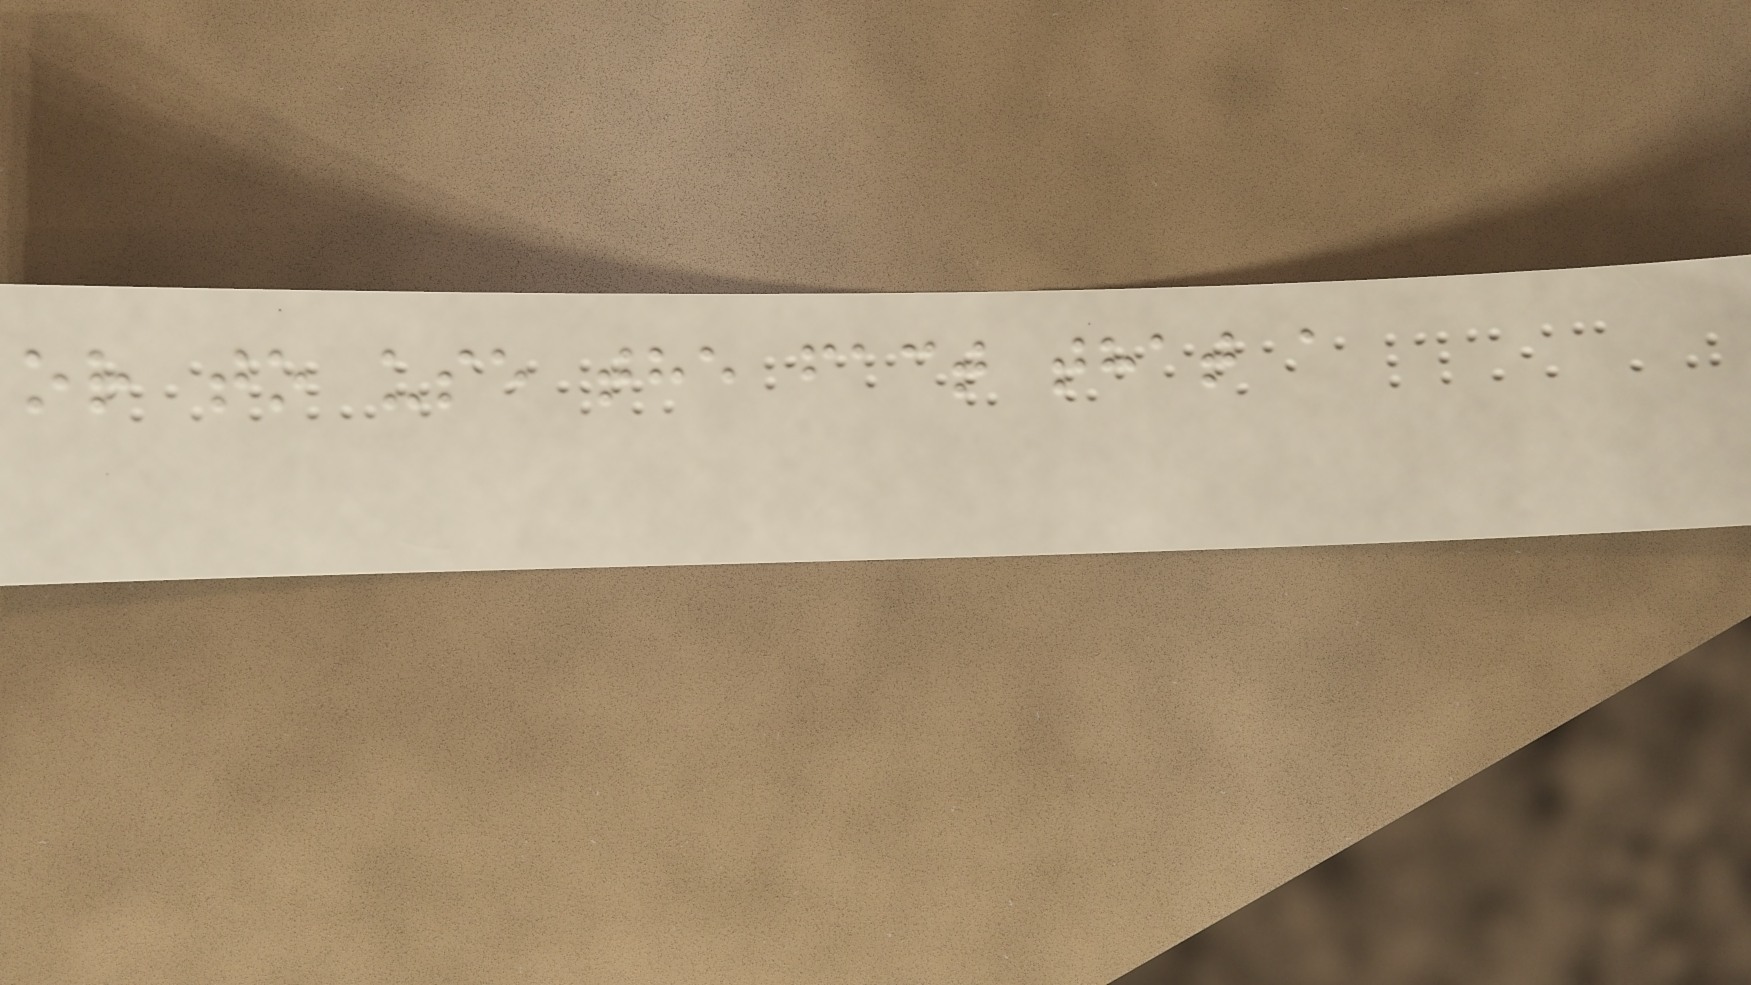or to use the fact that a
